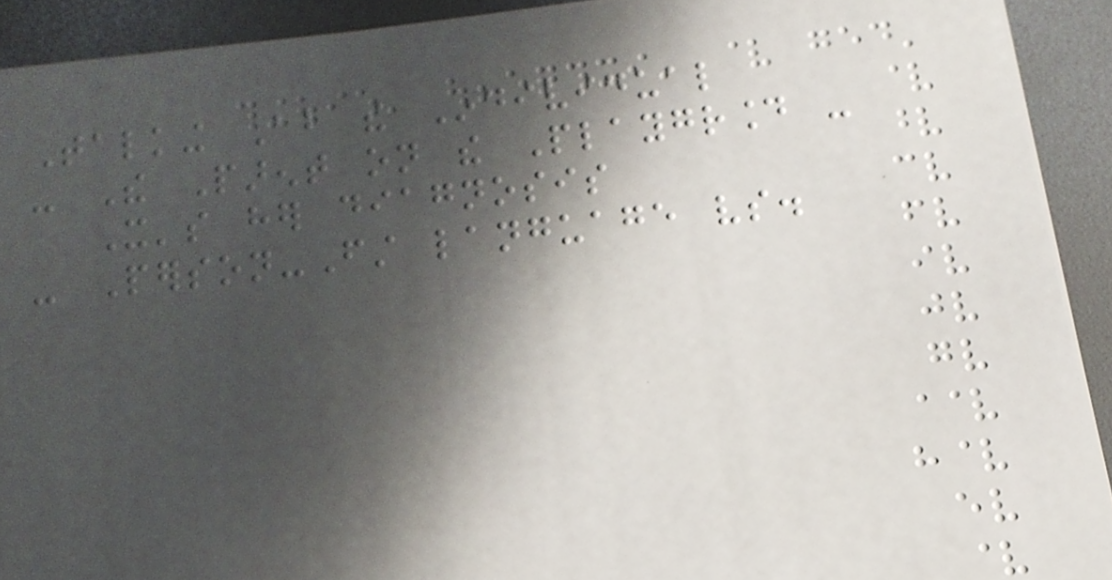Talking About the Individual
- The Parent on the Playground -
It's her diagnosis
- Person-First language vs.
